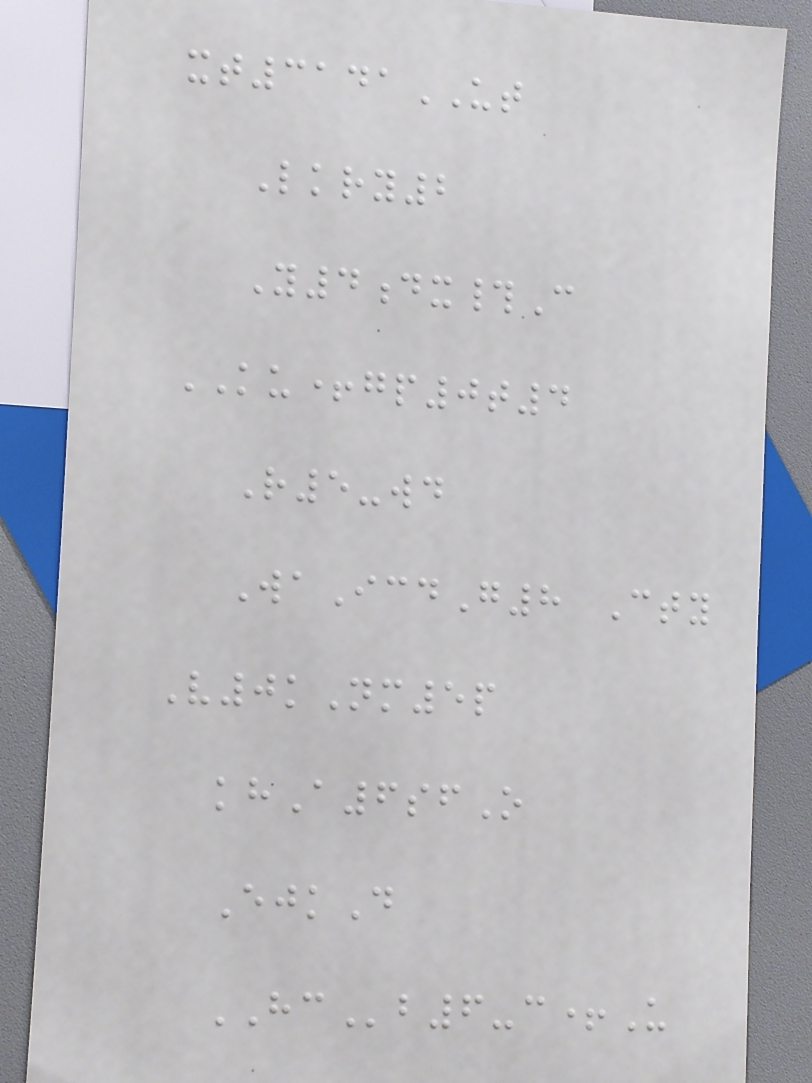xt3141UT
Lkry2
Y4dx#C
KU+gp0t4
R5-wd
WaIcdG8 Cty
V0kNm5p
khA6sfO
EjkD
HCb6-c+U
